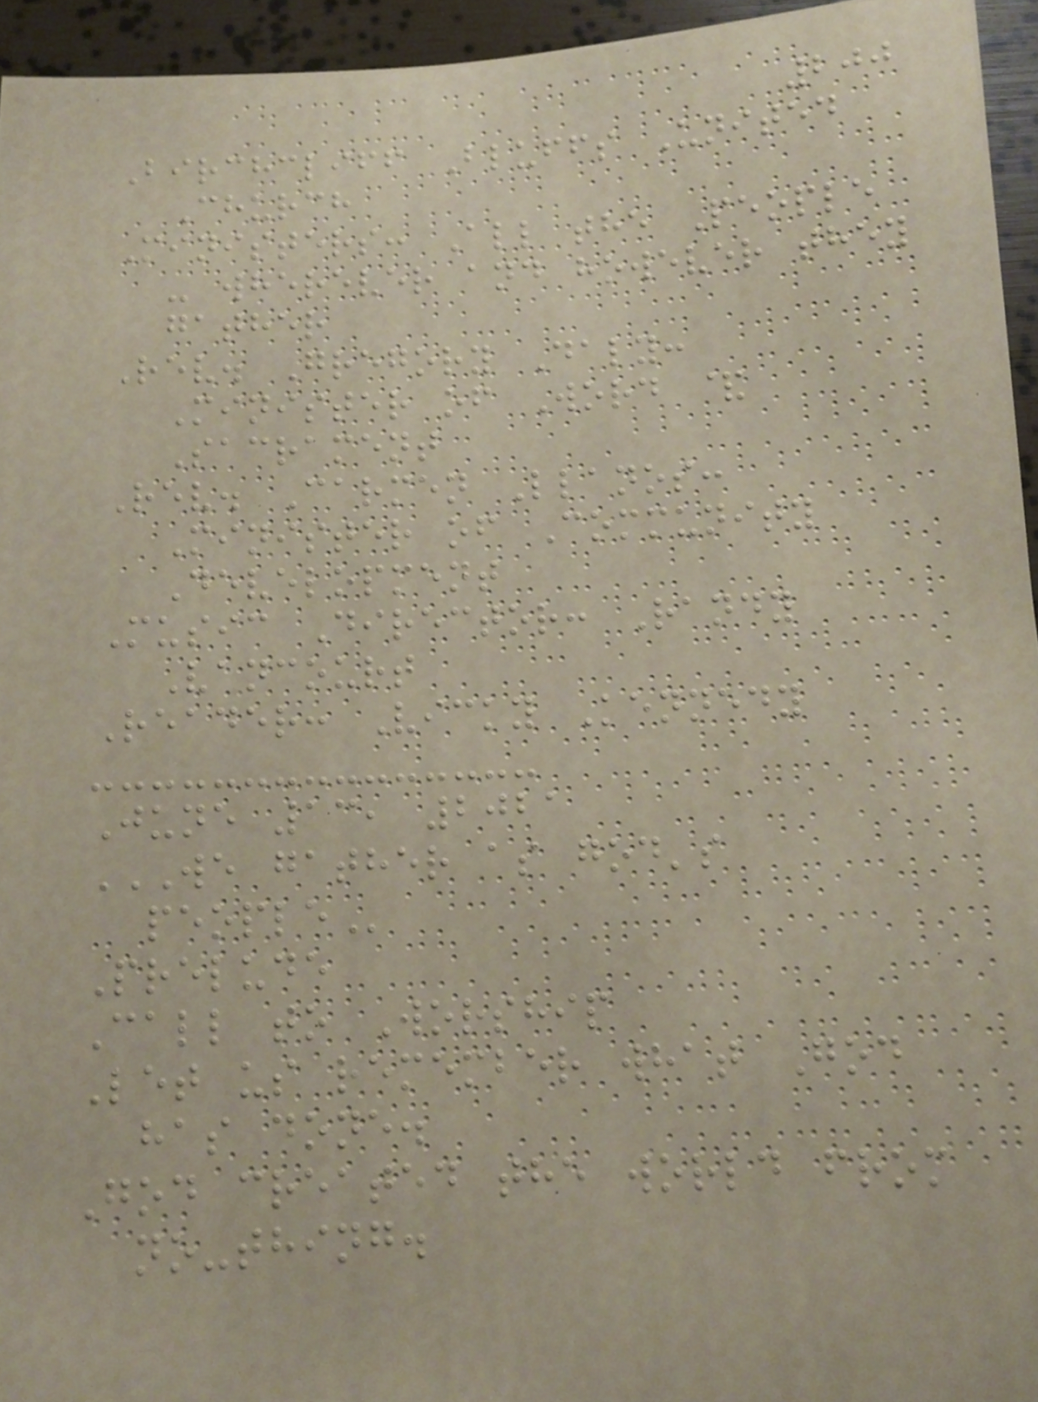200
Birchcliff Bluffs United
Church
Ministers: All the People
- wherever and however they
gather
Rev. Gregory Daly:
Minister of Word &
Sacrament
Rev. Carmen Llanos:
Minister of Community
Development
Music Director: Randy
Vancourt
Reader: Vicky Kennedy
June 13, 2021
WE GATHER AS GOD'S
PEOPLE
Prelude
Call to Worship
Let us remember what God
has done.
God created the world from
no-thing.
